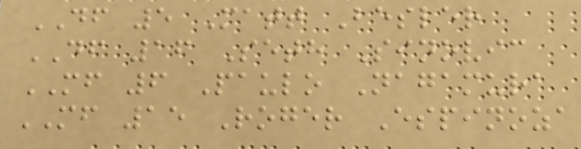DF 5 Matt Besler
DF 16 Seth Sinovic
MF 6 Paulo Nagamura
MF 15 Roger Espinoza
